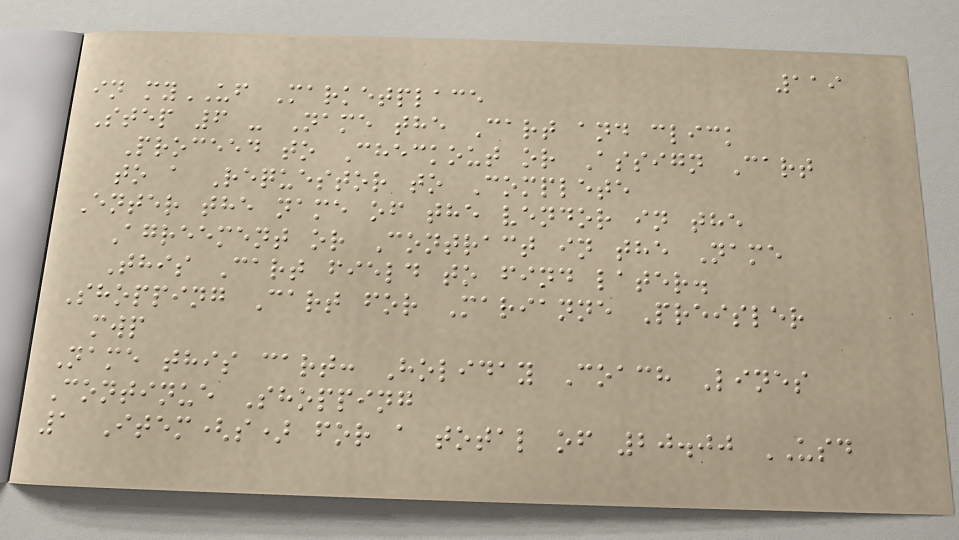119
in myUF Marketplace
Step 6 - Name the Cart and click
Proceed to Checkout or Assign Cart
to a Requestor to Complete
Enter the name of the vendor in the
Agreement or Contract in the Name
This Cart field to find later.
Shopping Cart for Marianne Preisler
mwp
Name this cart: Holiday Coach Lines
Continue Shopping
1 Item(s) for a total of 20.00 USD
